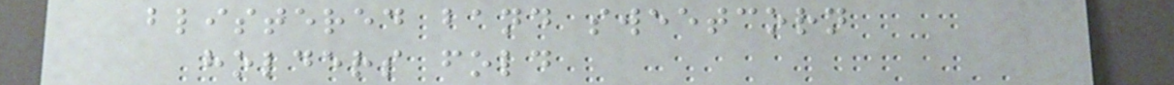blistered band sweetcorn
holders fold
